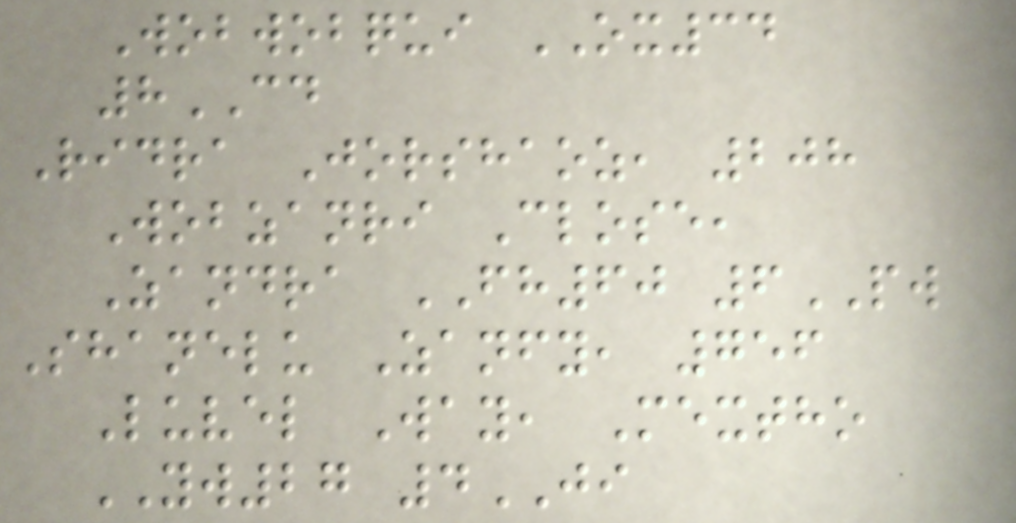Wobwobqui OX34
8CD
Ridra Jorshaoz, 208
Wobzanri Close,
Zandra FH60 6PW
Shanelu Zanfy, 756
Luvel Way, Mextho
YW27 4JI
